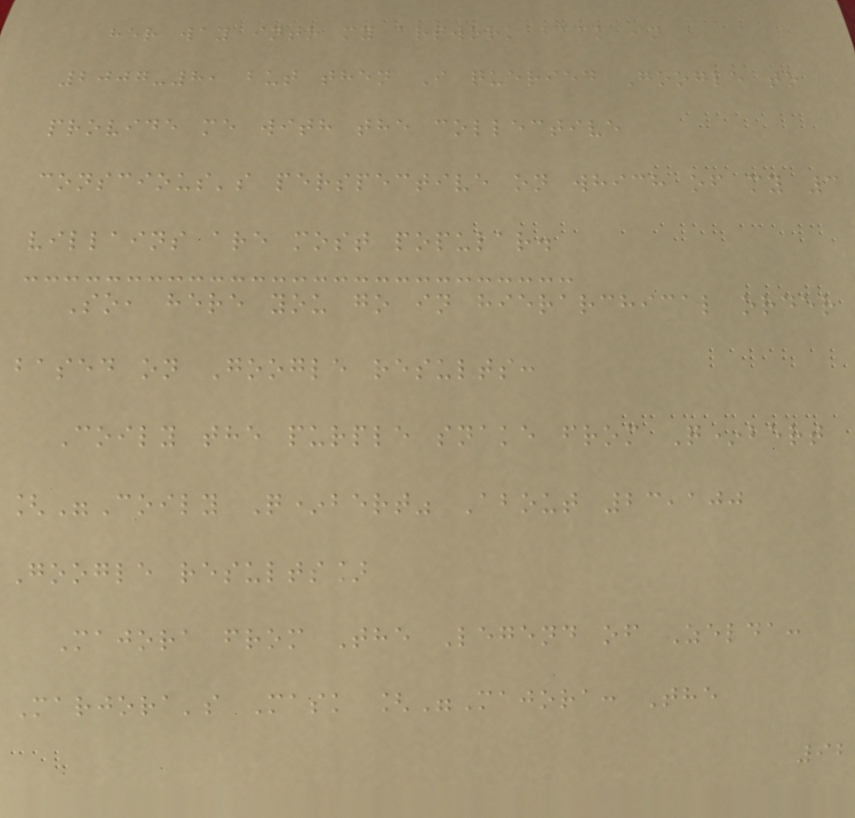her way into my artwork back in
2007-8, but then I queried Google to
provide me with the collective
conscious's perspective on which of my 3
villains are most popular.
So, here you go in hierarchical order
based on Google results:
Coily the purple snake from Q*bert
["Coily Q*bert" About 23,100
Google results]
Majora from The Legend of Zelda:
Marjora's Mask ["Majora: The
92
